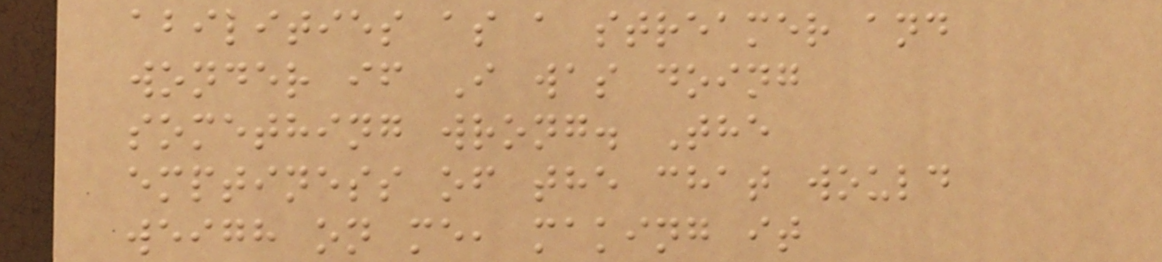abilities as a streamer and
wonder if I was doing
something wrong. The
emptiness of the chat would
weigh on me, making it
